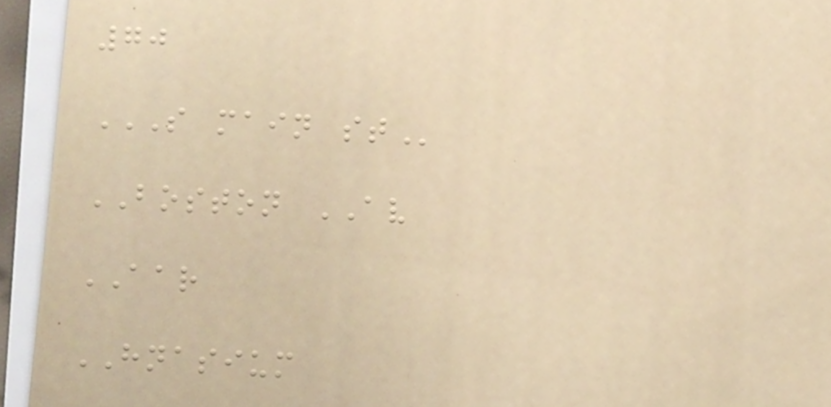70
S MAIN ST
BOSTON AV
AAR
HNASIUM
